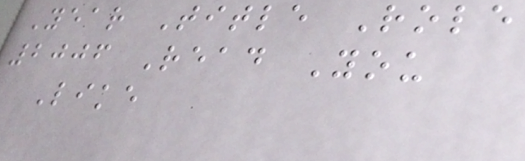Year Title Role
2006 Read You
Like
